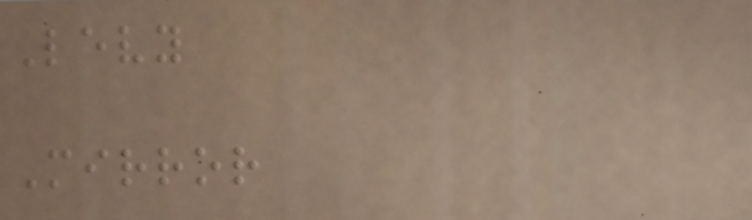Levy
Mirror
